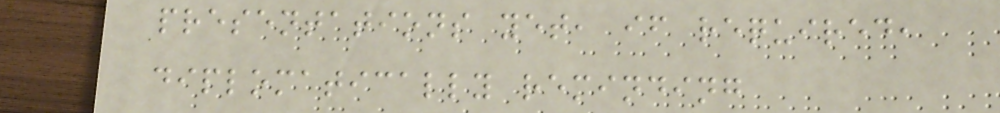presentations yet, if required,
diplomatically reminding
